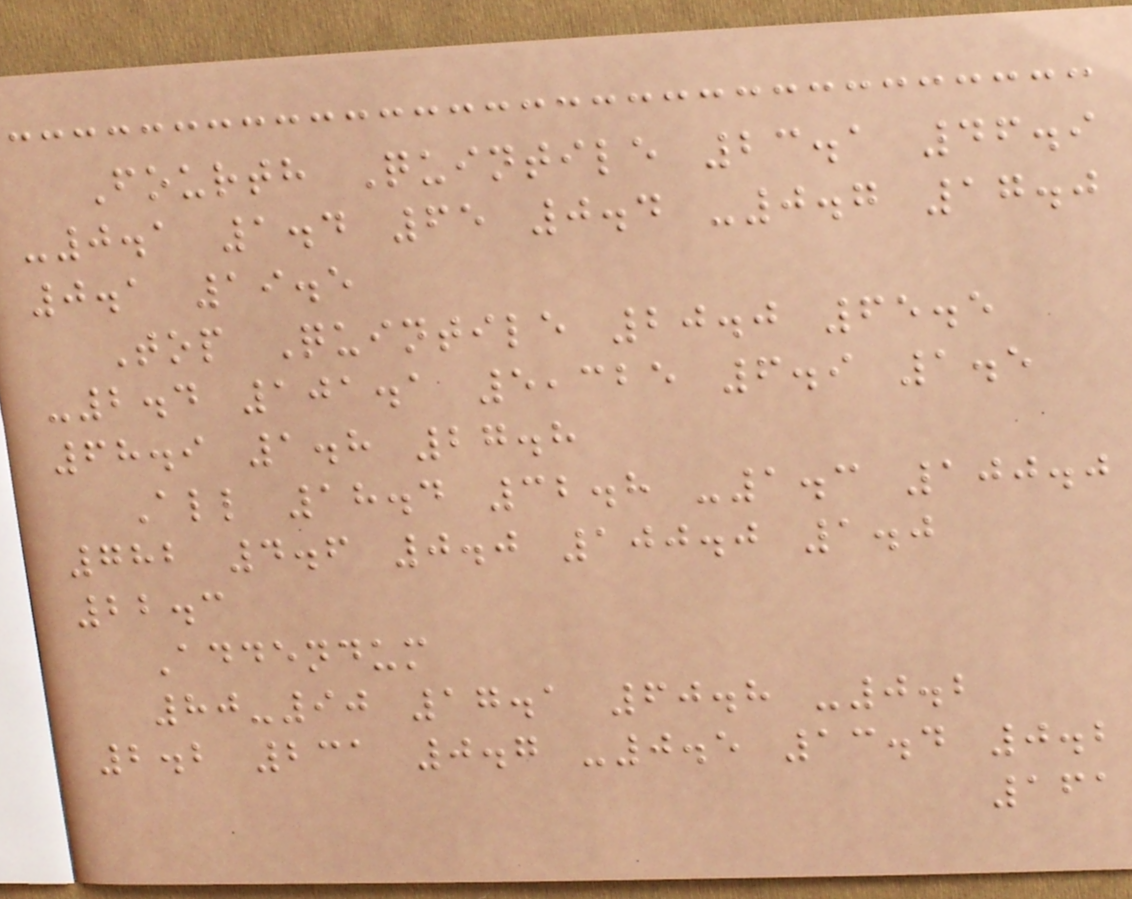Fourth Quintile 23.1 46.9
-0.1 1.4 65 0.4 -0.7 17.0
0.1 19.5
Top Quintile 20.0 65.5
-2.4 101.1 5,325 6.9 1.5
68.9 1.8 27.8
All 18.4 32.8 -1.3 100.0
782 4.6 0.0 100.0 1.0
22.3
Addendum
80-90 17.1 60.8 -0.2
2.2 231 0.7 -0.5 13.4 0.2
161
